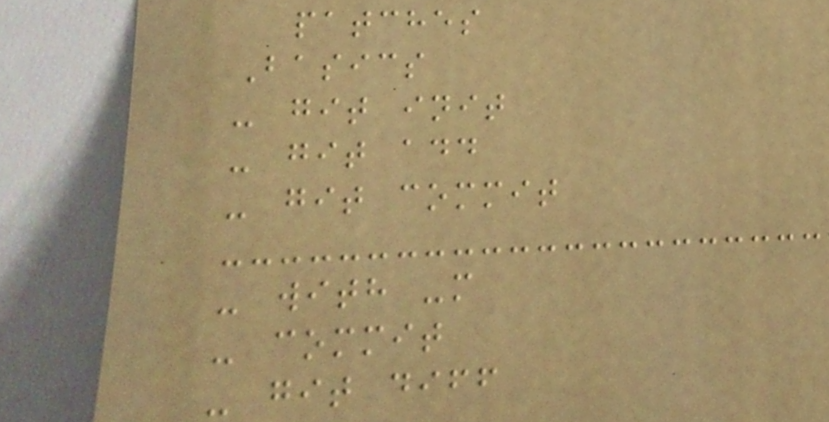patches
Basics
- git init
- git add
- git commit
- with -m
- commit
- git diff
